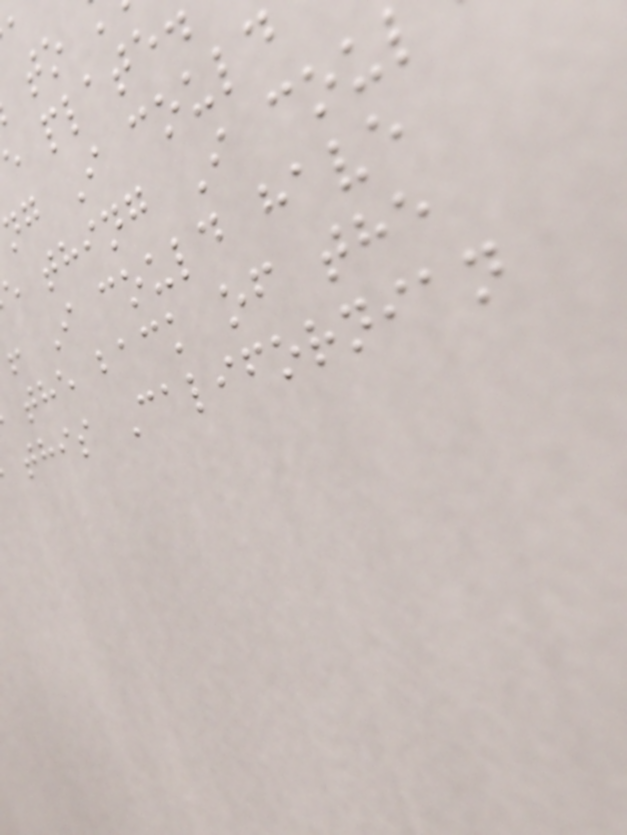e plate
ng I could
e thing I cou
! I could have
the back of the
this Californian
